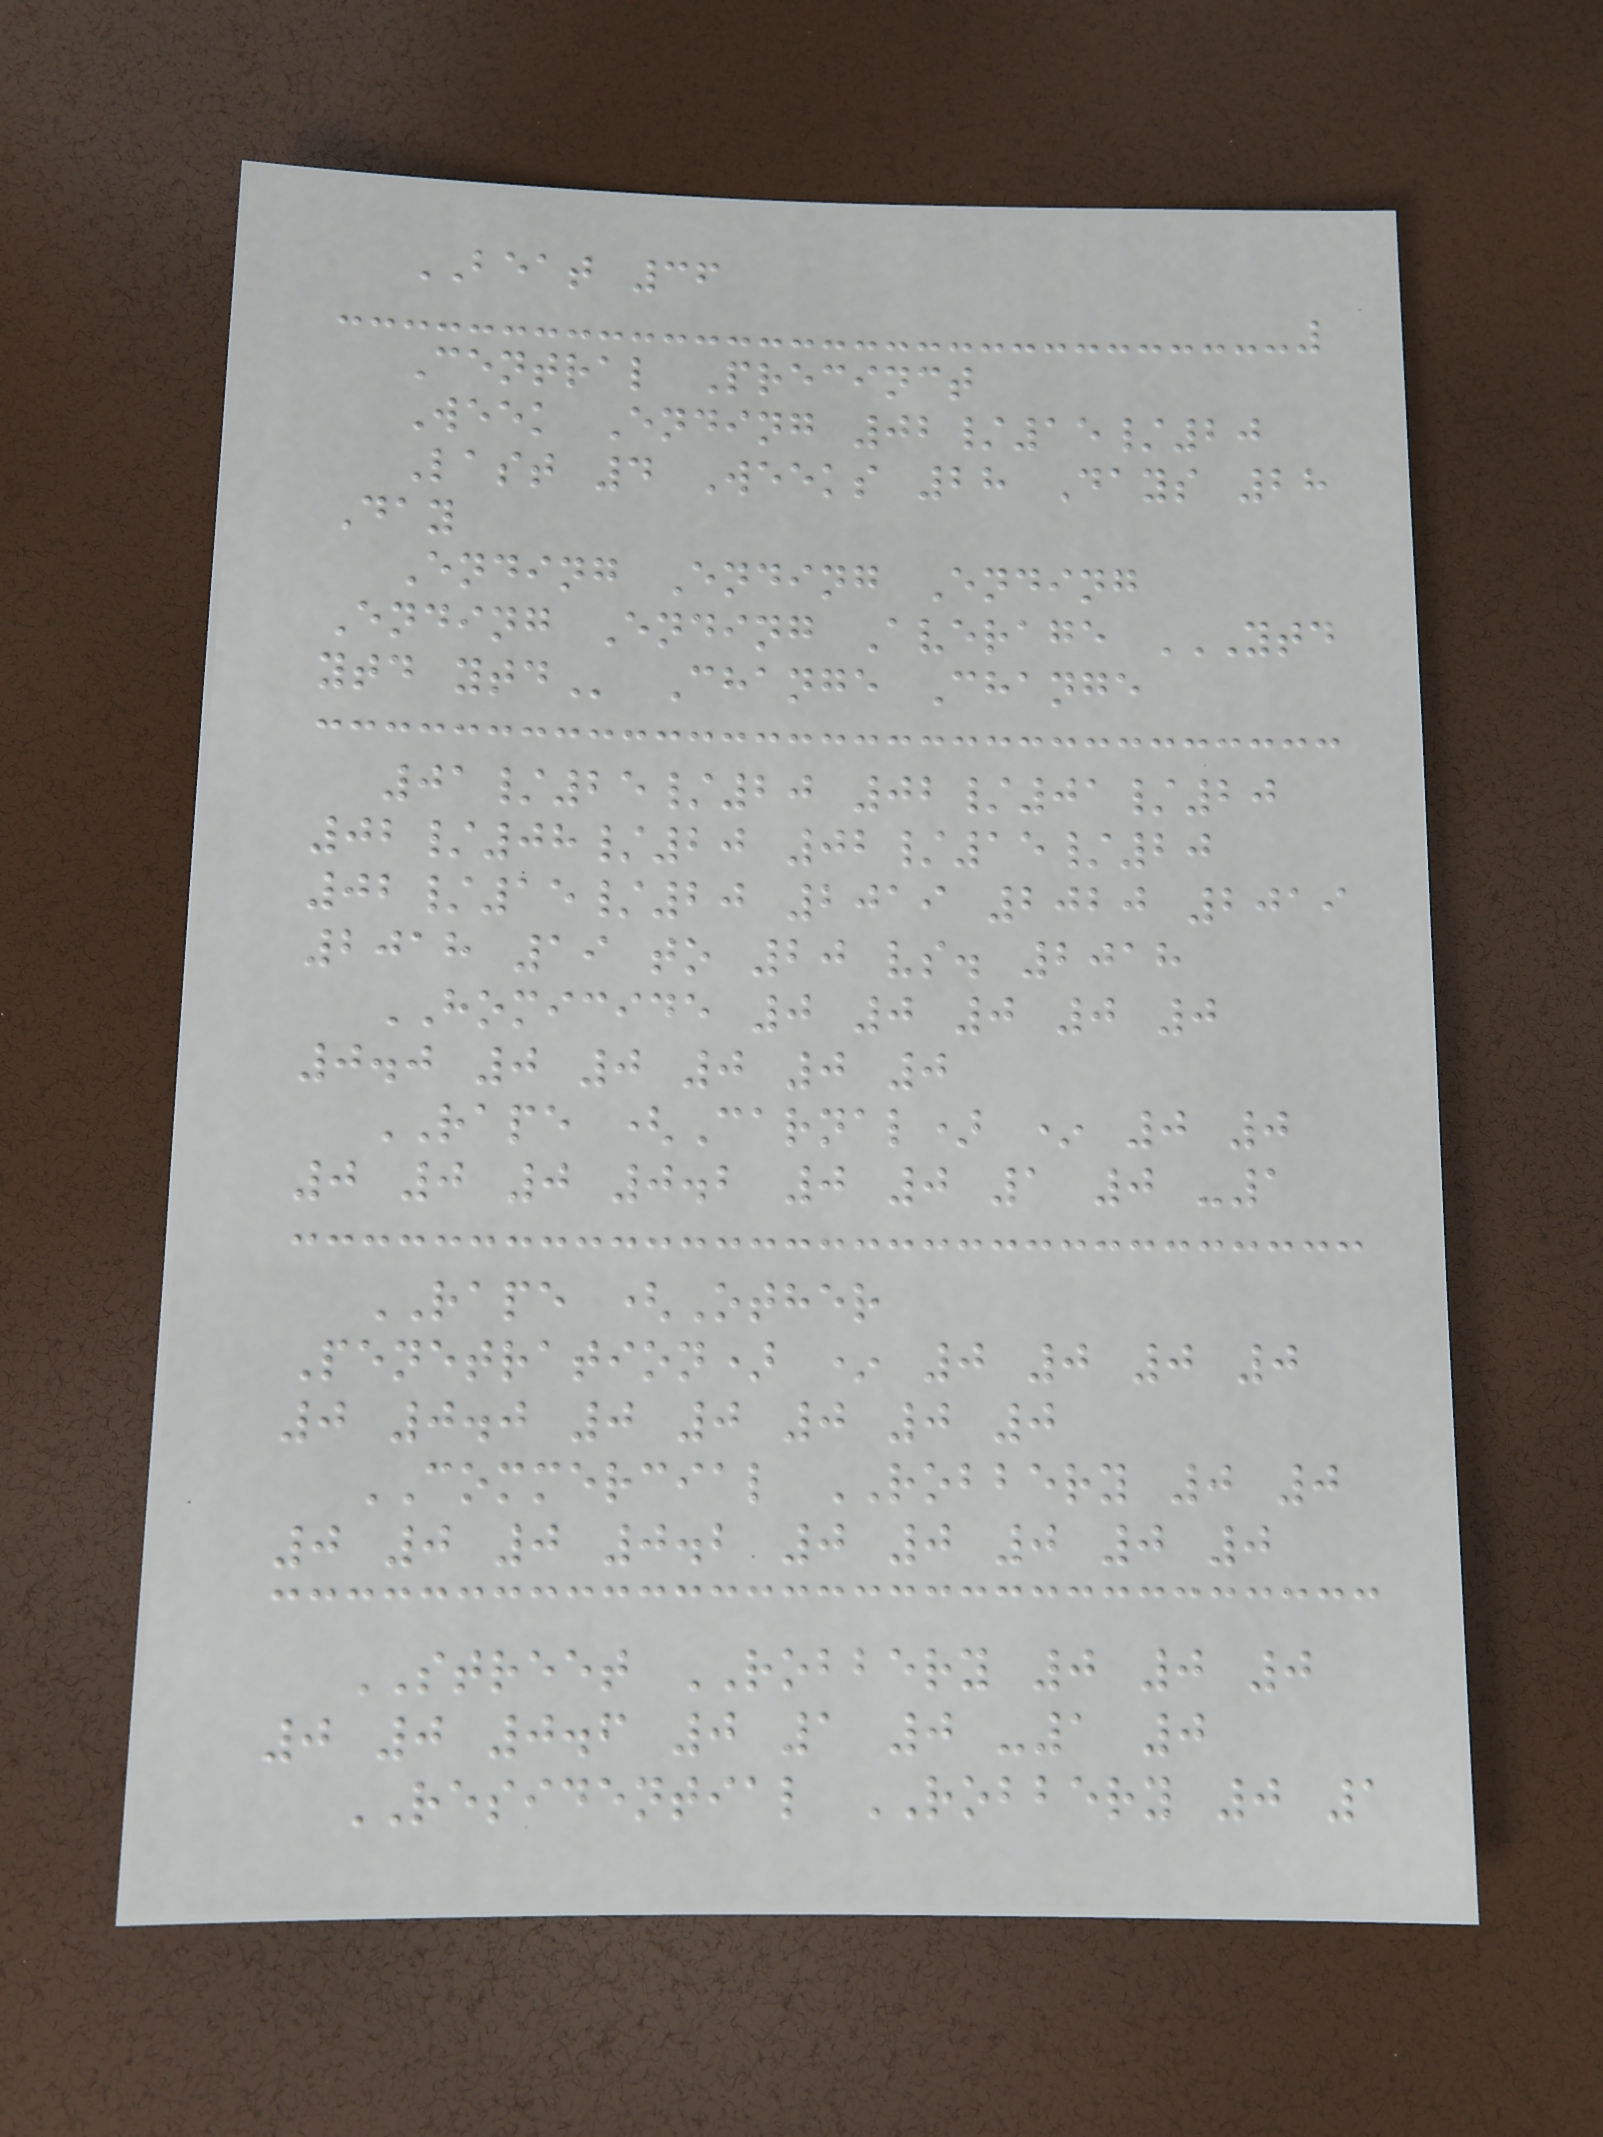BEAT 36
Central Precinct
Week Ending 02/15/20
Last 4 Weeks 28 Days 28
Day
Ending Ending Ending
Ending Ending Average YTD
YTD YTD Change Change
01/25/20 02/01/20
02/08/20 02/15/20
02/15/20 2019 2020 2019
2018 19 to 20 vs. 2018
HOMICIDE 0 0 0 0 0
0.0 0 0 0 0 0
RAPE (Carnal) * 0 0
0 0 0 0.2 0 0 1 0 -1
RAPE (Other
Penetration) * 0 0 0 0
0 0.0 0 0 0 0 0
COMMERCIAL ROBBERY 0 0
0 0 0 0.2 0 0 0 0 0
STREET ROBBERY 0 0 0
0 0 0.6 0 1 0 -1 0
RESIDENTIAL ROBBERY 0 1
